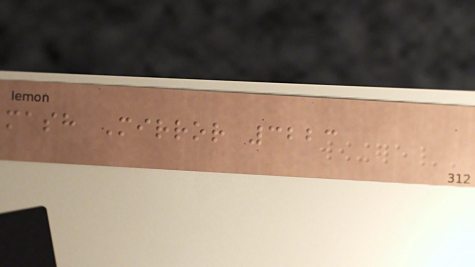mash Mirror 3223
